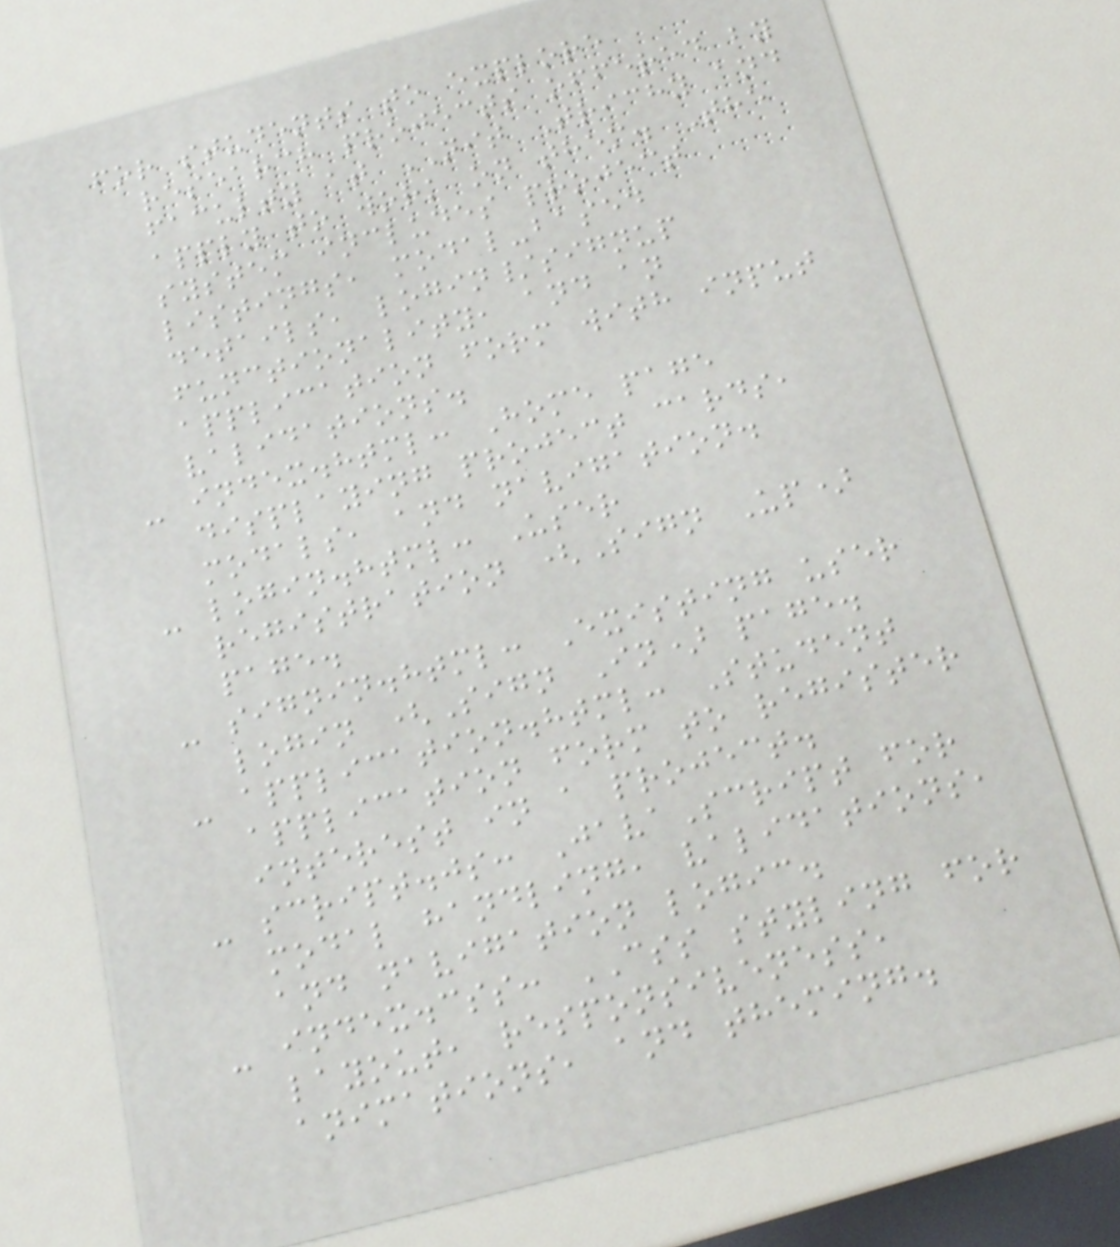for students to explore
research projects offered by
faculty at NIT Trichy and
apply to work on them. The
system includes project
listings, modal-based
details, login/signup
functionality, and an
application form with input
validations.
- index.html: Home page
displaying project cards,
modals, and navigation.
- login.html: User
registration (Sign Up)
page.
- signin.html: Existing user
login (Sign In) page.
- application.html: Student
application form to register
interest in a project.
- script.js: JavaScript for
modal handling, validations,
and navigation logic.
- index.css: CSS styling for
layout, responsiveness,
animations, and theming.
